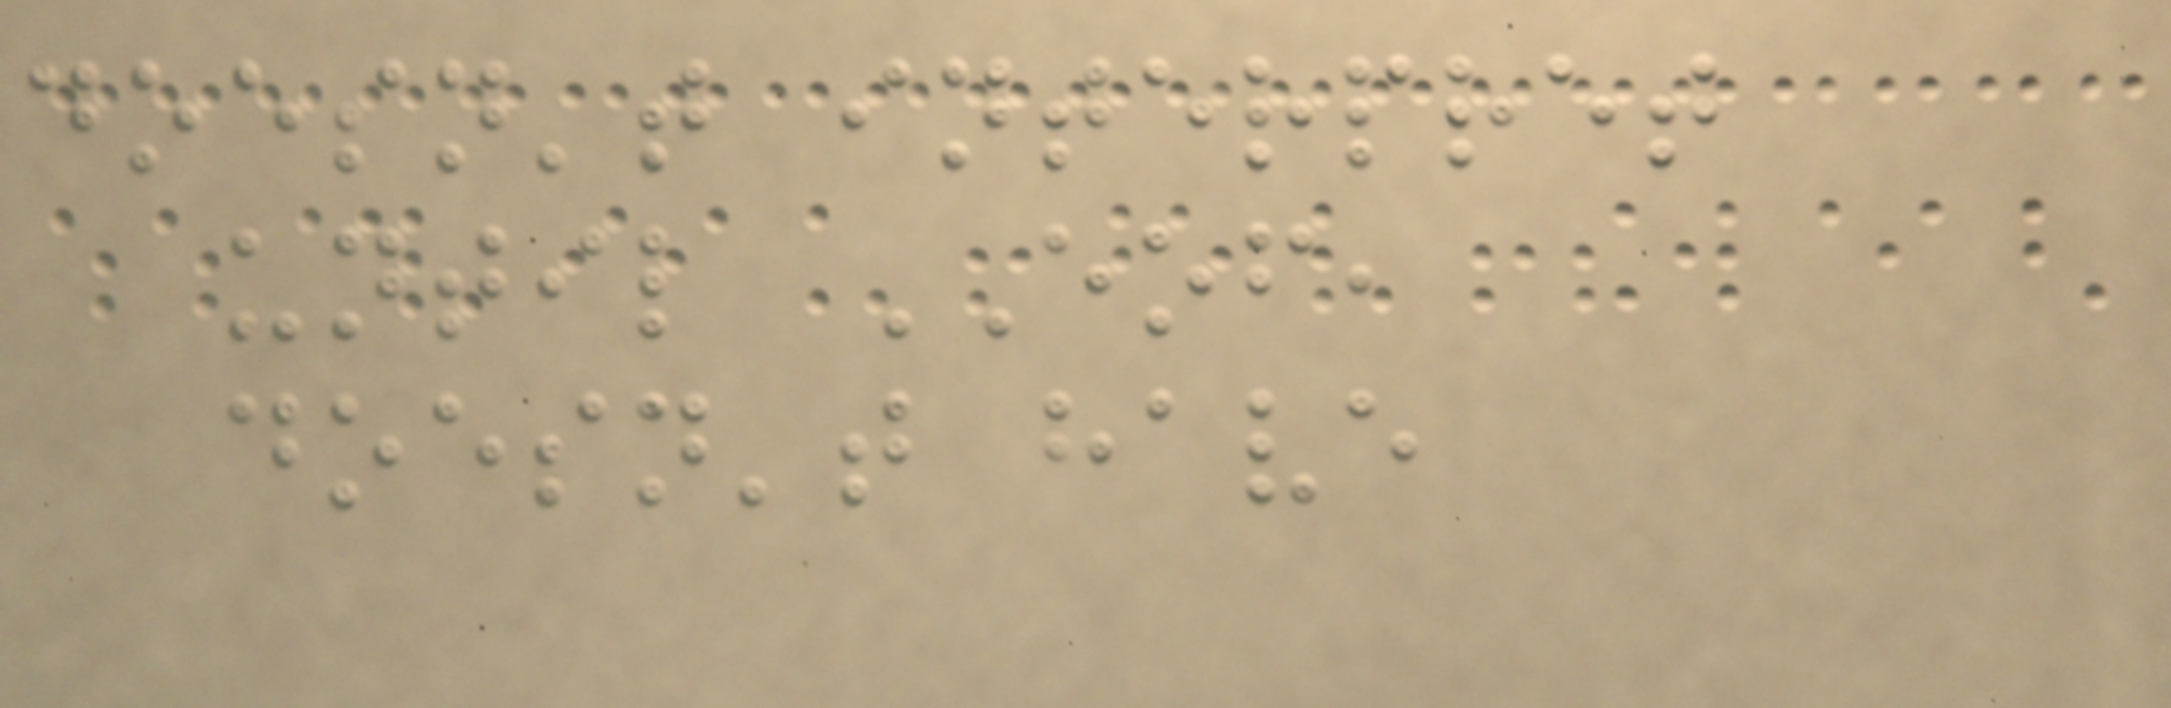doesn't interpret
until EOF,
doesn't have
